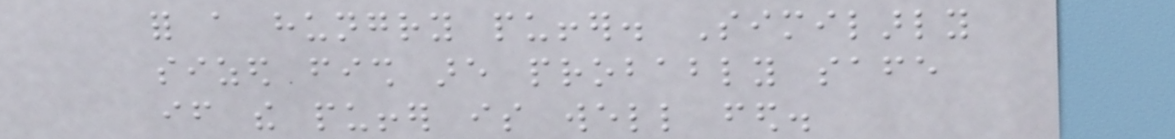for a hungry puffer. Similarly
sized fish are probably safe
if the puffer is well fed.
